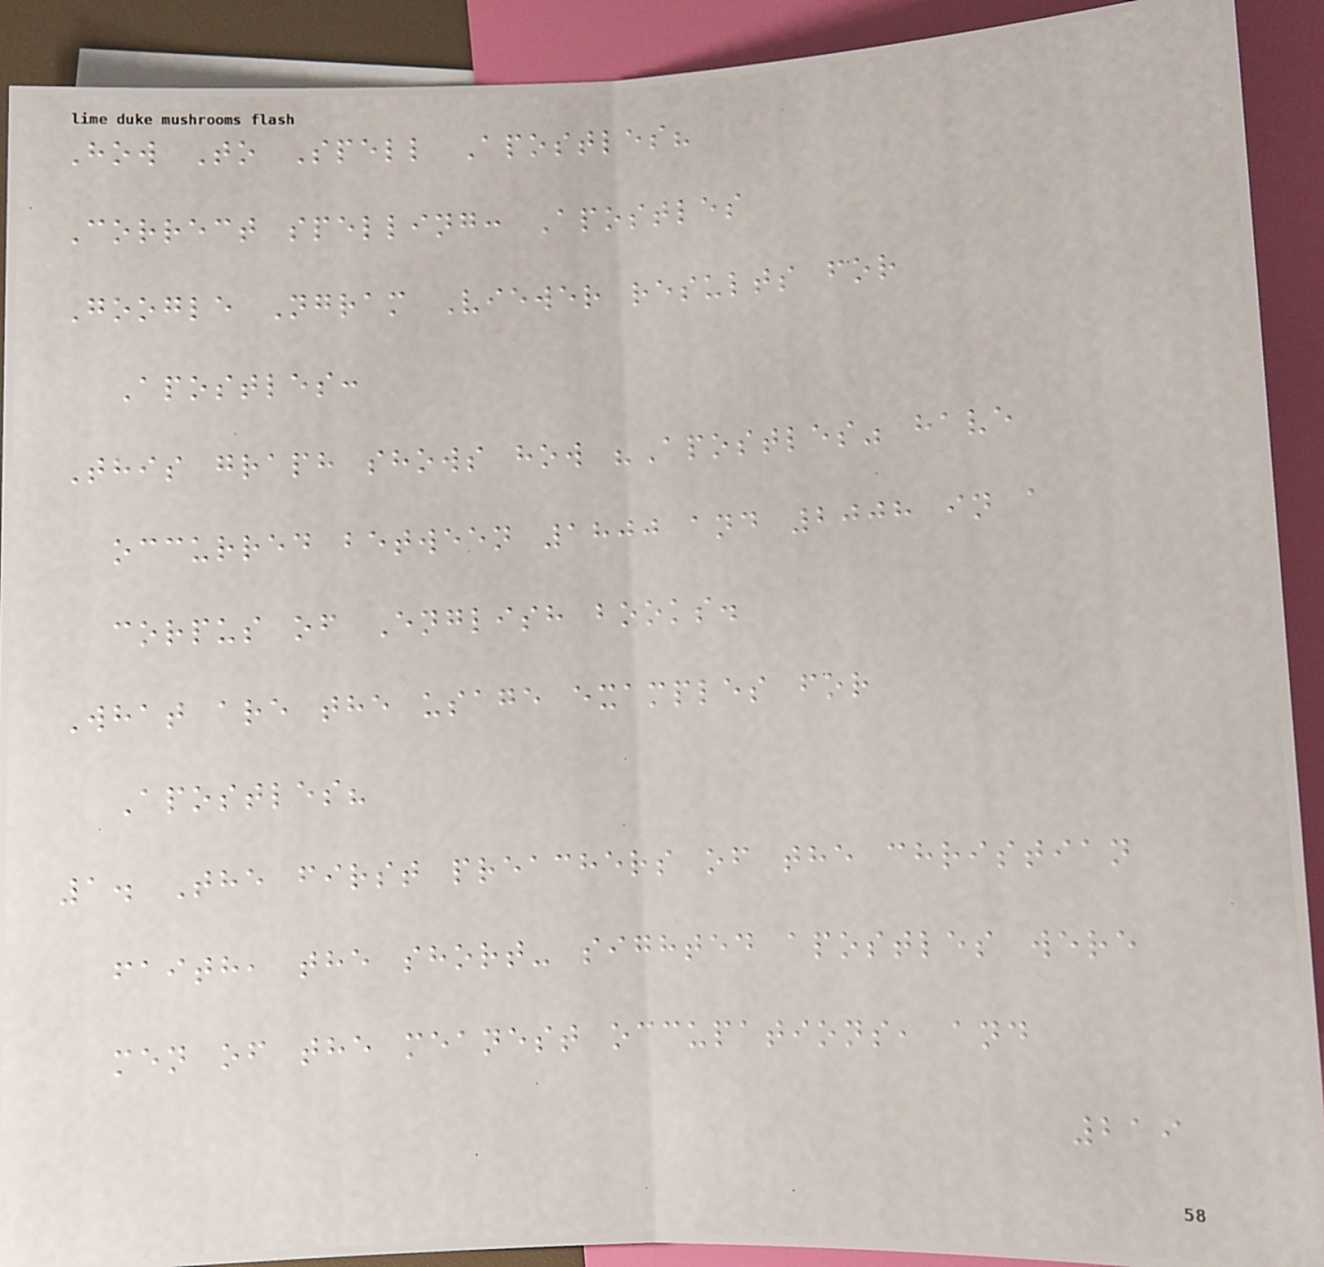How To Spell Apostles?
Correct spelling: Apostles
Google Ngram Viewer results for
Apostles:
This graph shows how "Apostles" have
occurred between 1800 and 2008 in a
corpus of English books.
What are the usage examples for
Apostles?
1. The first preachers of the christian
faith, the short- sighted apostles were
men of the meanest occupations, and
219
